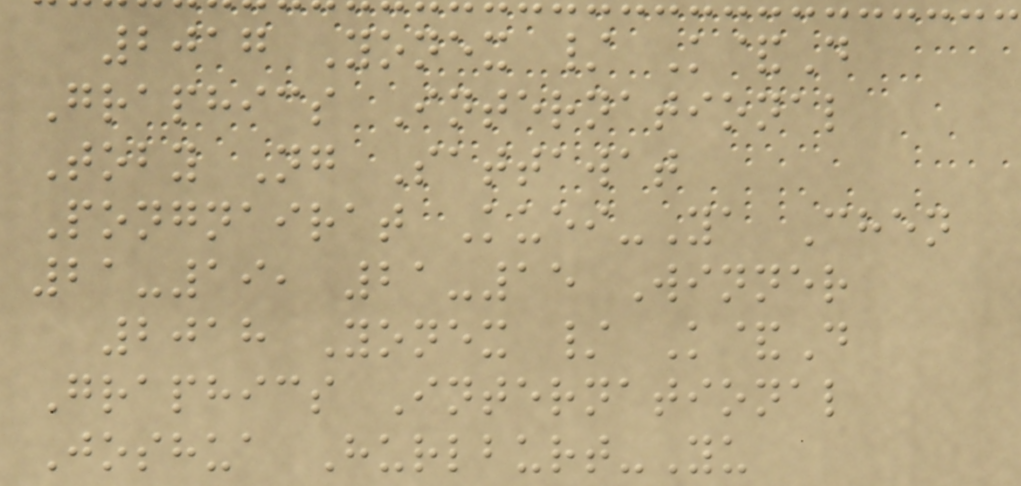2017 Yonex / K&D
Graphics International
Toby Ng Sattawat
Pongnairat Kuei-Ya Chen
21-19, 21-15 Winner
2018 Yonex / K&D
Graphics International
Joshua Hurlburt-Yu
